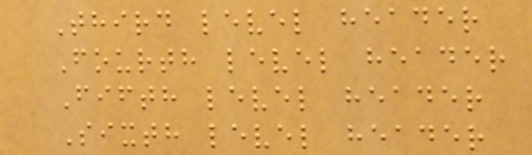Third level header
Fourth level header
Fifth level header
Sixth level header
